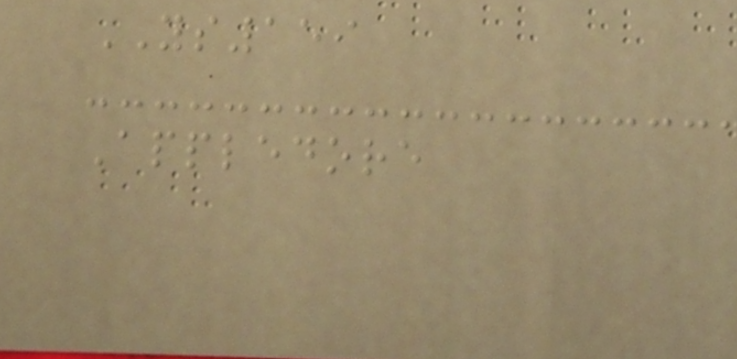YS159
Appledore
